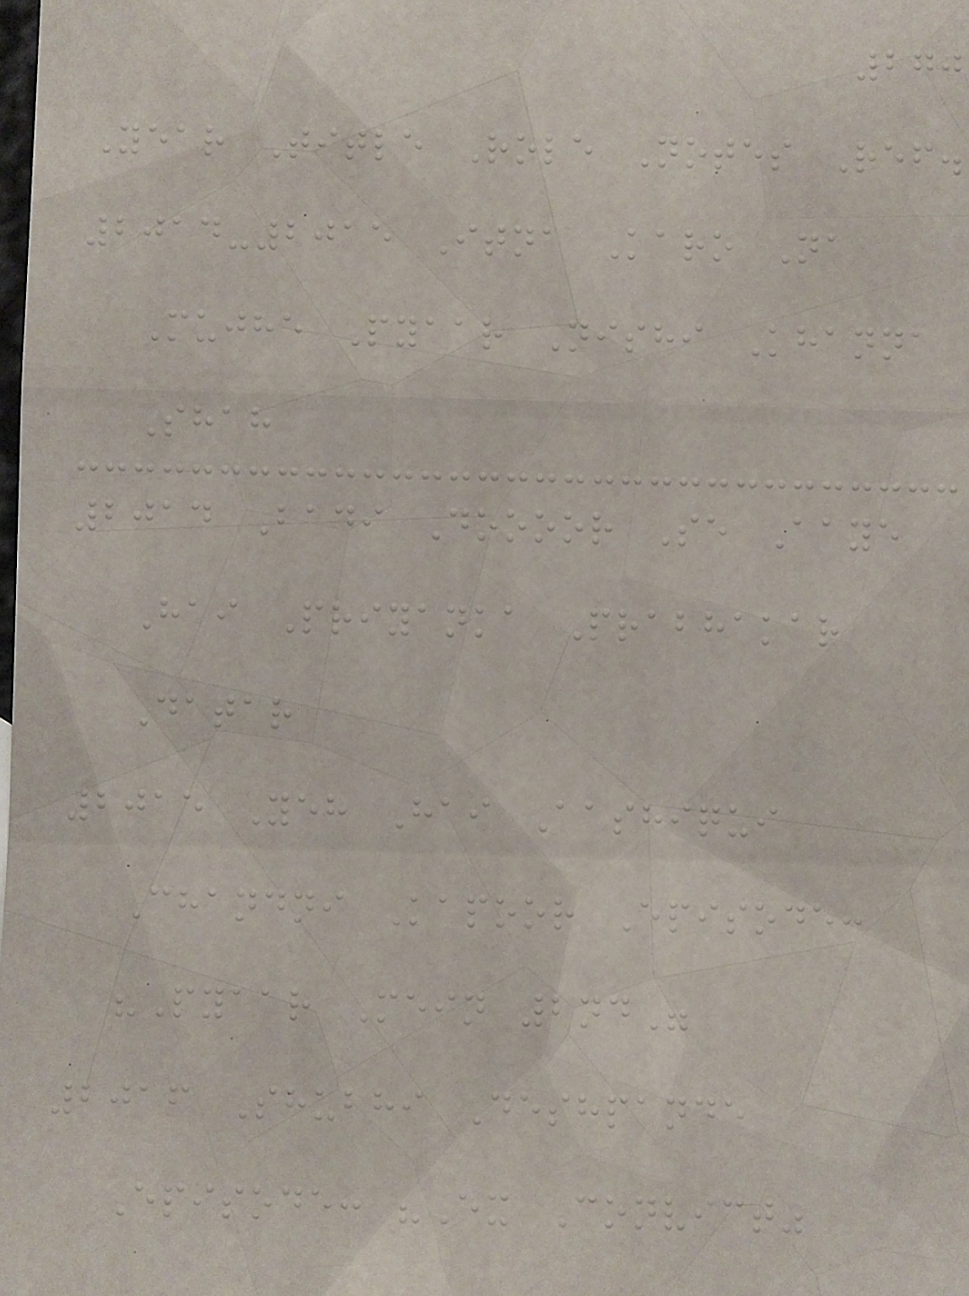270
Year Title Role Notes Ref.
2014-2015 Itna Karo Na
Mujhe Pyaar Nishi Khanna
Shah
2014 Badi Doooor Se Aaye
Hai Priyanka Prabhakar
Datar
2015 Yeh Hai Aashiqui
Chandni Kapoor Episode:
"Pyaar Mein 2nd"
2016 Shubhi Deshpande
Episode: "Ex Convict"
